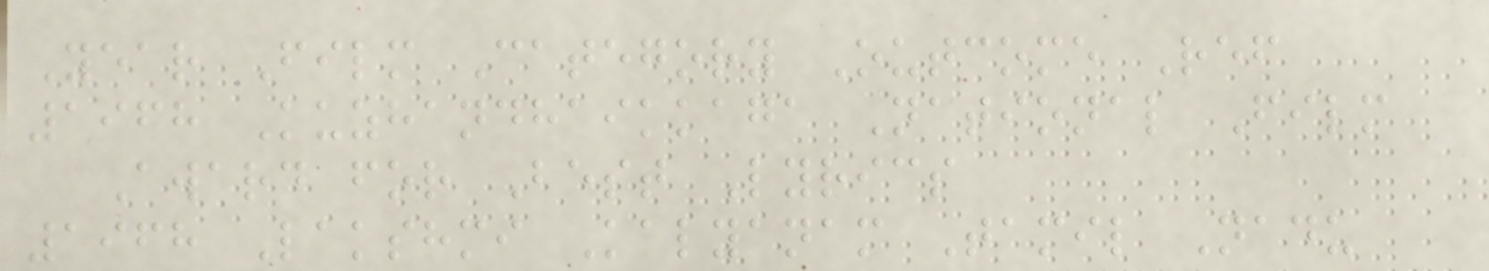Year Film Category Outcome Ref
1968 Kuzhandhaikkaga National Film
Award for Best Lyrics
1968 Lakshmi Kalyanam Tamil Nadu
